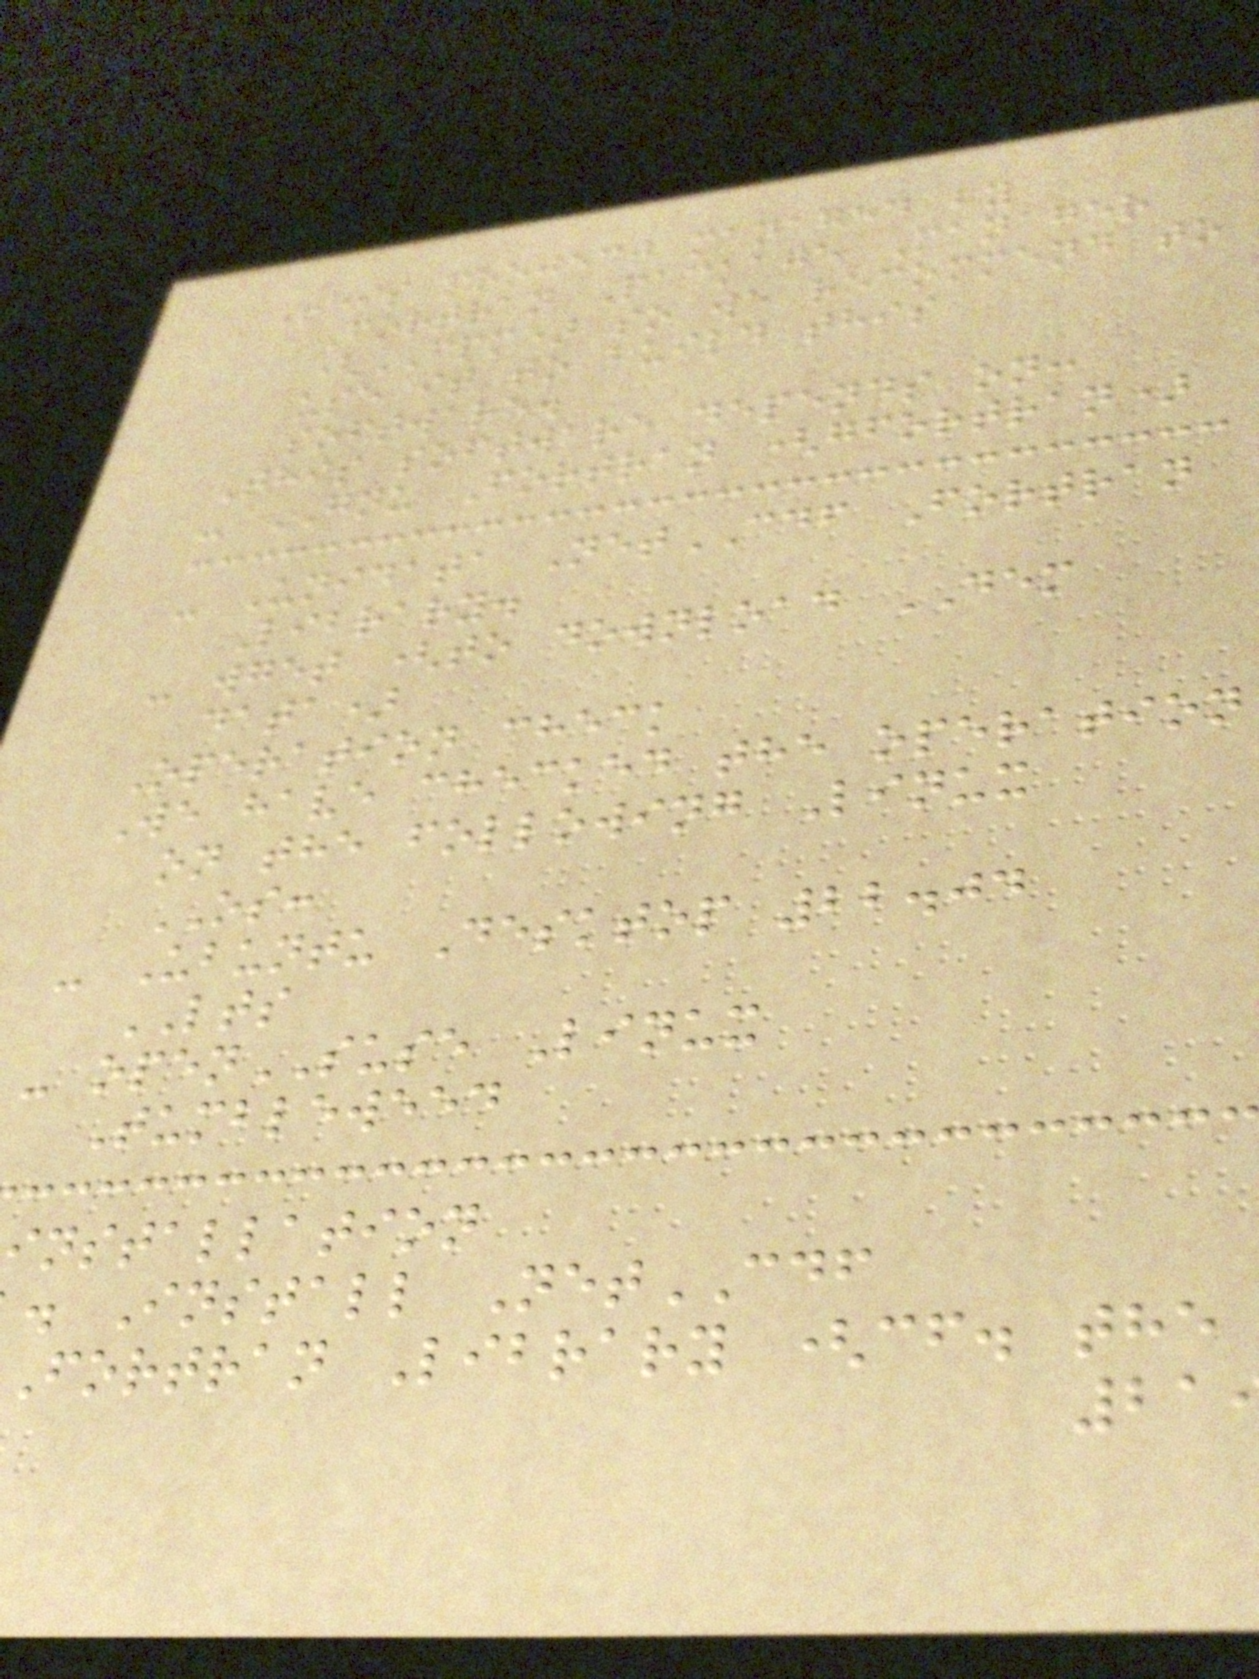This project managed by
Fortran Package Manager
(FPM) so we recommend to
use it to build this
software.
This software depends on:
- GNU Fortran (gfortran)
- Unidata NetCDF Fortran
Library.
- wget (to download DEM
data)
Operation check
We have checked the operation
on the following Linux
OS:
- Ubuntu Desktop 22.04
LTS
- openSUSE Linux
Tumbleweed
installation
. Install NetCDF
Fortran Library (cf. the
